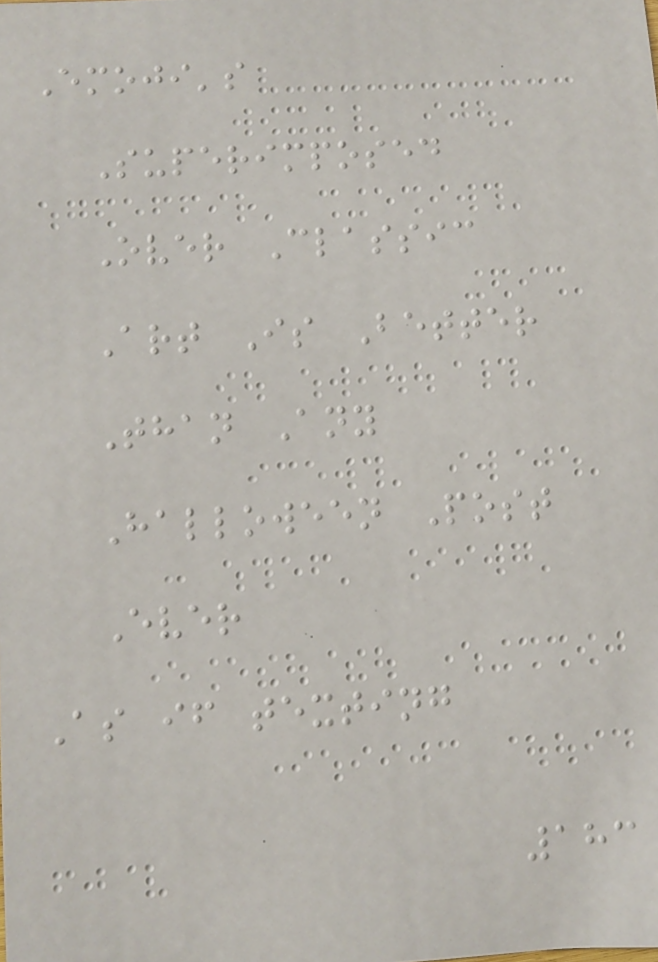Emoji's
Superimposed
Over Classic
Art Is Better
Than Any
Halloween Post
Ever
As if texting
183
